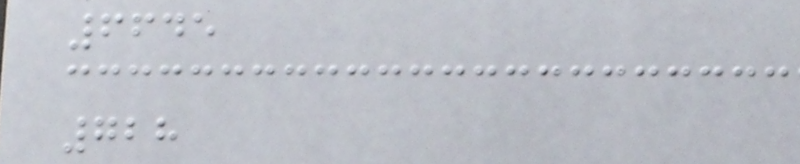6645
728
